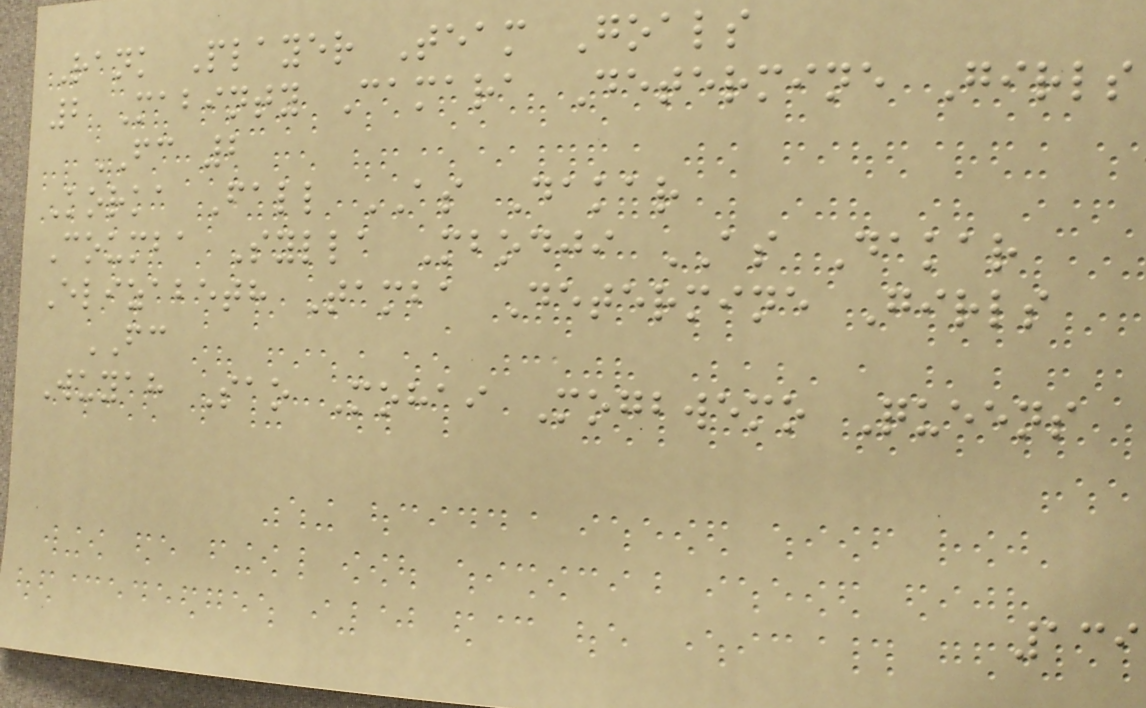Rank Player Team Goals
2 Mabinty Camara Determine Girls
FC 2
Korka Fall AS Dakar
Coumba Sylla Mbodji AS Dakar
Elizabeth Tamba Determine Girls
FC
Wuyah Sao Mohai Mogbwemo Queens
139
